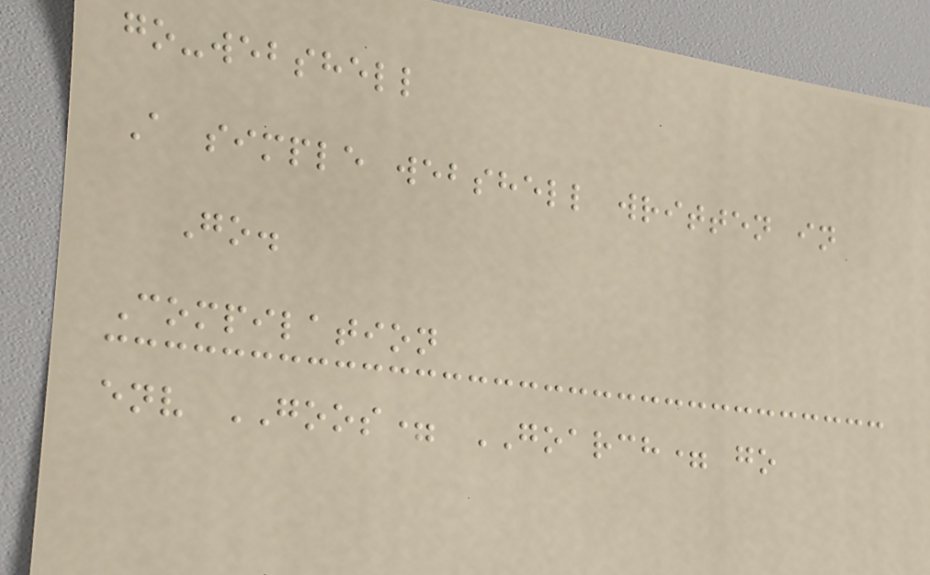go-webshell
A simple webshell written in
Go.
Compilation
env GOOS= GOARCH= go
